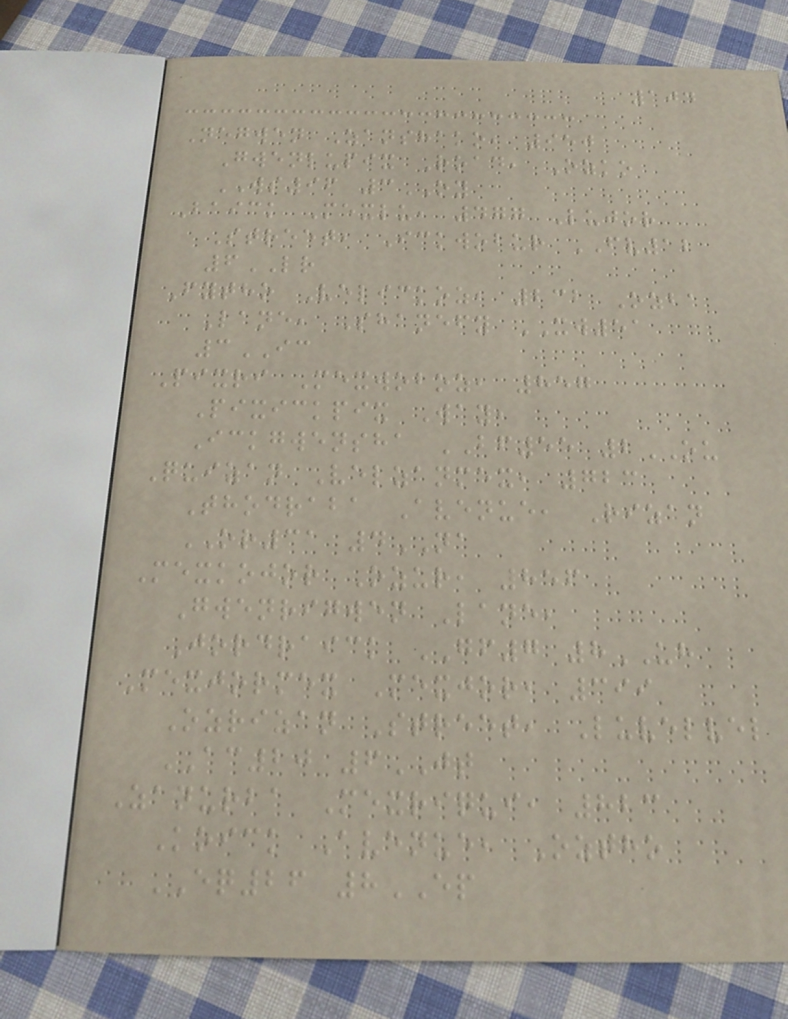104
Negwen Zanshako, 950
Gwenlupix Road, Ozko
WS96 3OY
Baick Mexlu, 477 Lujor
Street, Ickwobur FV12
6LR
Fytho Velickoz, 232 Ozba
Lane, Shanefy XW51
3IC
Pixri Mexwoboz, 857
Pixickpix Way,
Ickgwensha BF55 2OU
Quizan Velzanmex, 723
Thodraba Avenue, Rizan
OR31 4NA
Mexkojor Ozur, 856
Gwenrigwen Lane,
Jordraick GF7 8UH
Mexjormex Mexjor, 399
Ozrizan Street, Luvelvel
AC20 6JT
Zanurba Mexriqui, 823
Koick Avenue, Oztho
EQ26 8EP
